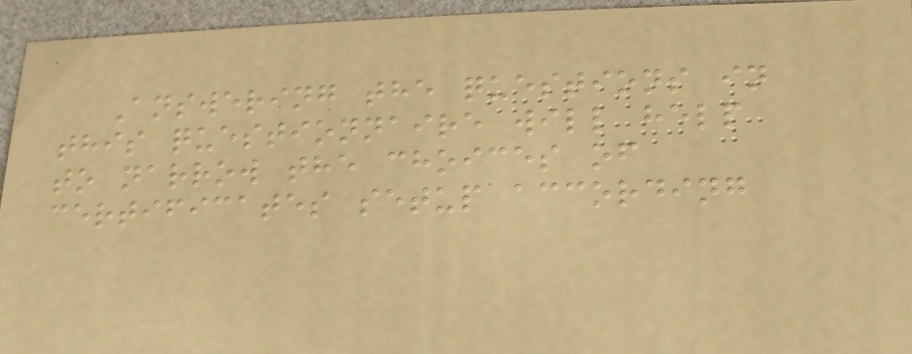Answering the questions in
this questionnaire will help
to narrow the choices of
certificates setup according
